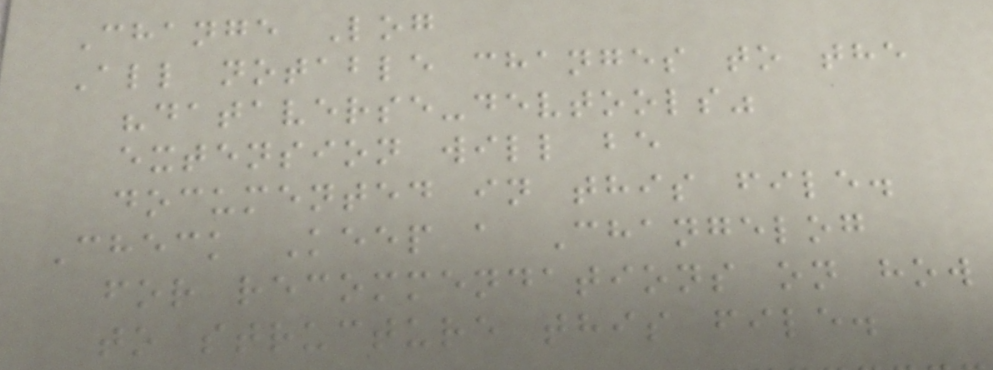Change Log
All notable changes to the
"dataverse-devtools"
extension will be
documented in this file.
Check Keep a Changelog
for recommendations on how
to structure this file.
